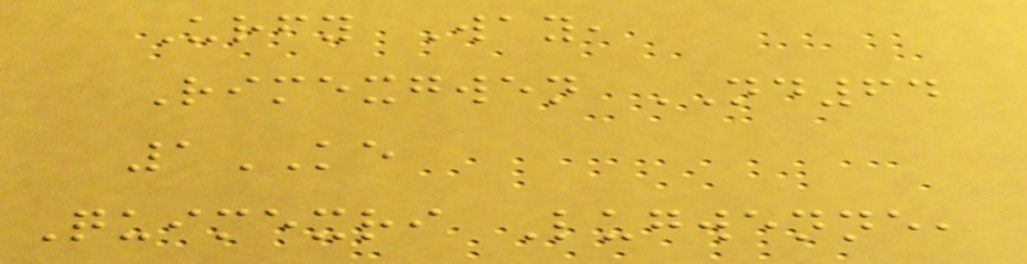Urfy Way,
Rimexgwen ND64
1KE
Quimexri Lugwenne,
